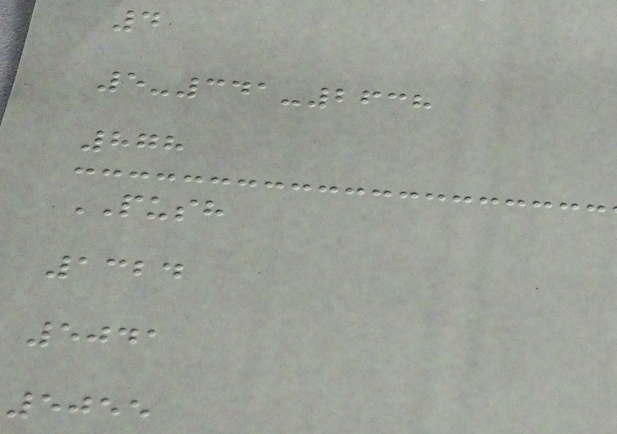4
5-341-2638
878
PUSH
1324
5041
5055
